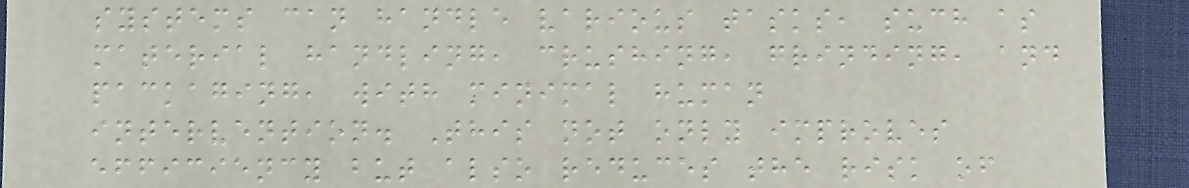systems can handle various tasks, such as
material handling, crushing, grinding, and
packaging, with minimal human
intervention. This not only improves
efficiency but also reduces the risk of
